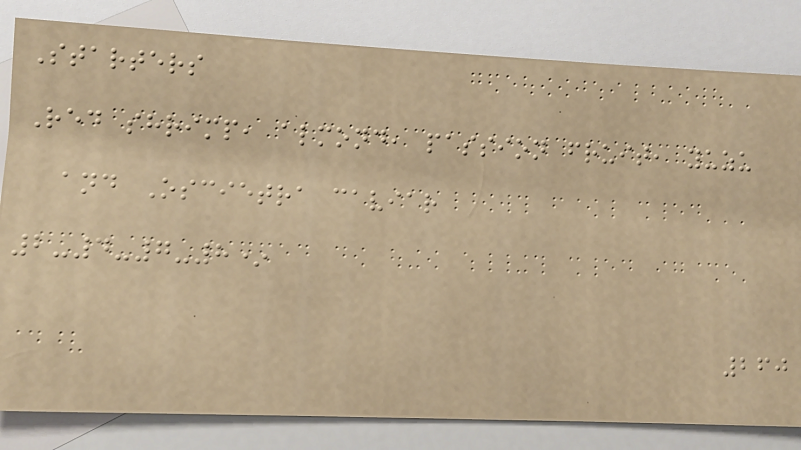Starters
Red shrimp, almond, passion fruit, yuzu
and Oscietra caviar
2-4-7-8*
260
